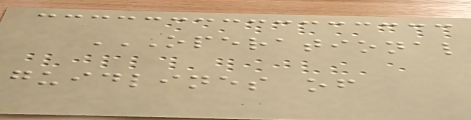OPERATIONAL
GUIDLINES OF
